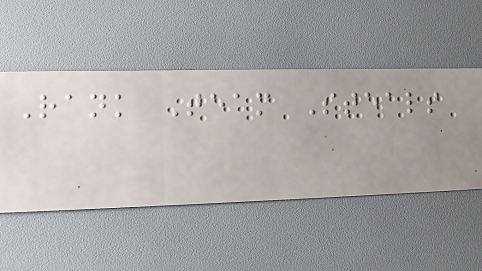Rank Team Steals
